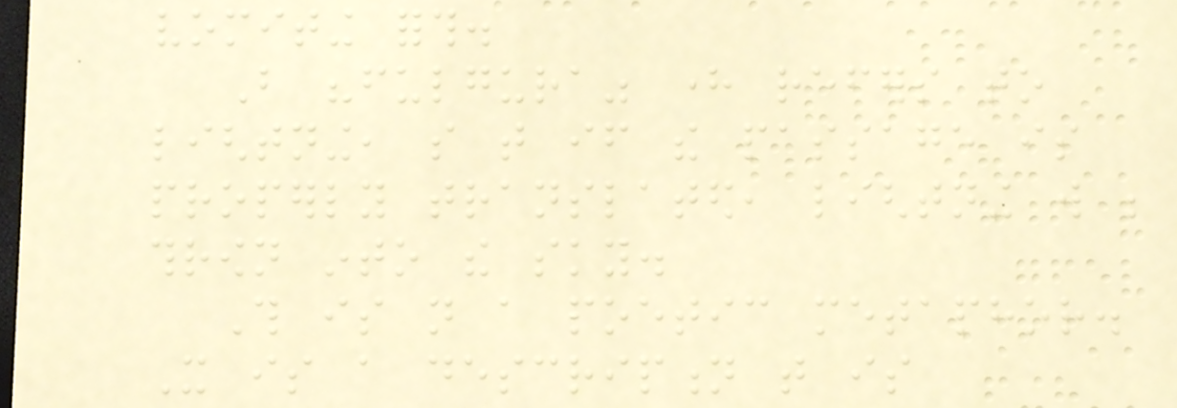vomiting forth.
But "fulgura" here refers to
lightning, so that if the passage is
properly translated, lightning will be
thrown into the sky.
This is not a poetic metaphor.
It is a description that is
